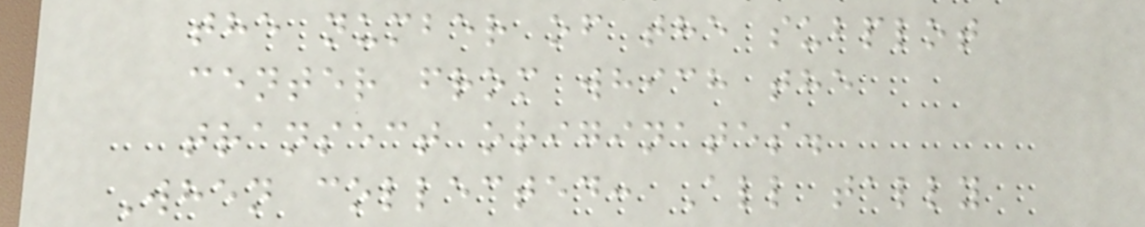the number of the subplot
center from which the
transect originates.
When collected: All tally
